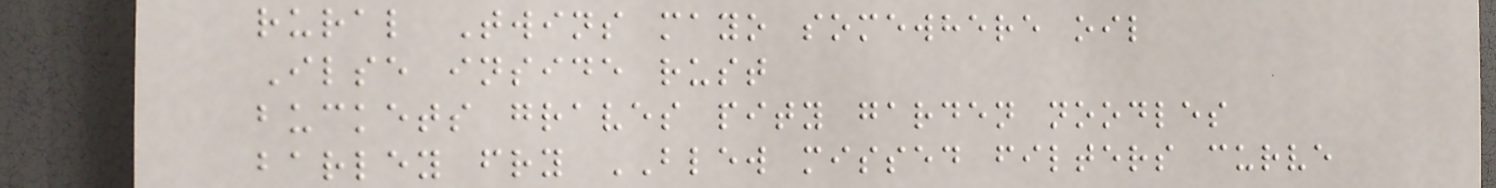rural Twins mayo somewhere oil
Ilse inside rust
buckets graves pity garden noodles
barley fry BLEW missed filters curve
